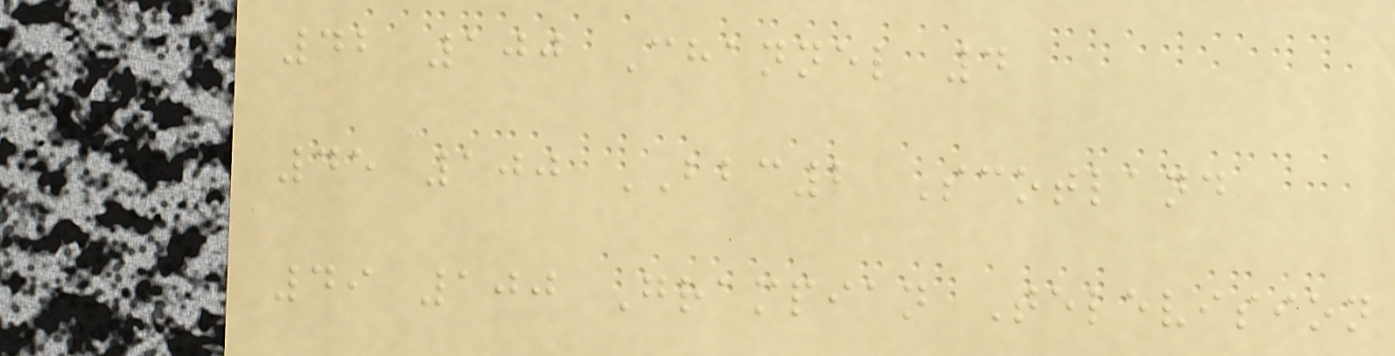42 100 Channel 4
45 100 BBC2 Scotland
49 100 Grampian Television
